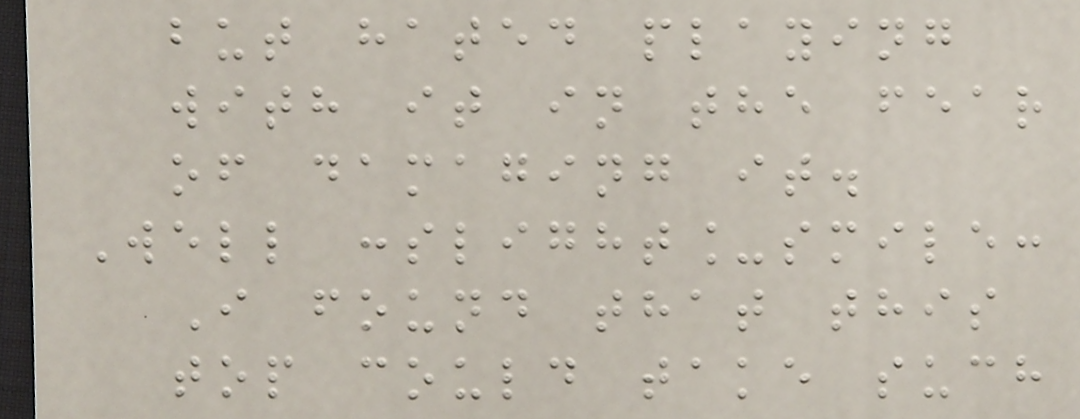but hated playing
with it in the fear
of damaging it.
Well :slight_smile:
I found that this
top could take such
